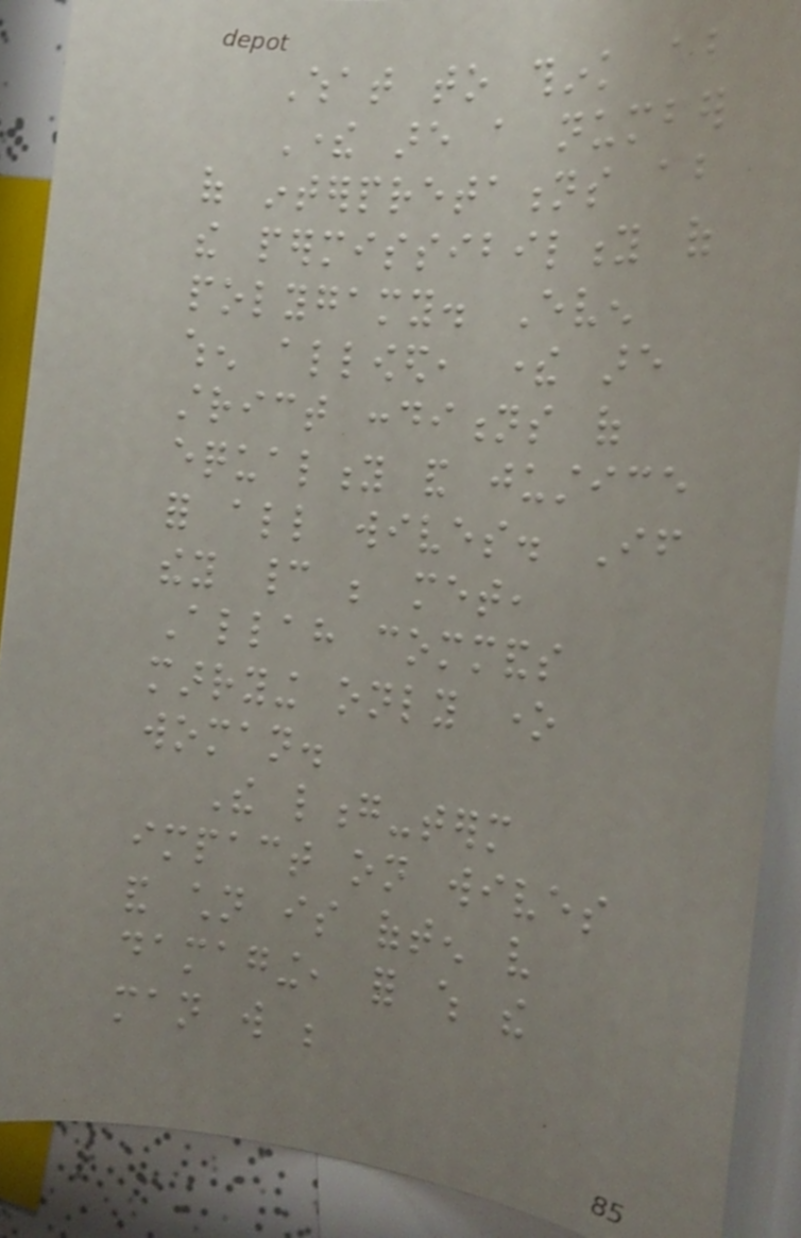What to think about
There are a number
of interpretations about
the permissibility of
polygamy. Even
when allowed, there are
strict conditions of
equality and justice
for all wives. If
they cannot be met,
Allah commands
marrying only one
woman.
The long-term
impact on wives
and children is often very
damaging, for which the
man will be
